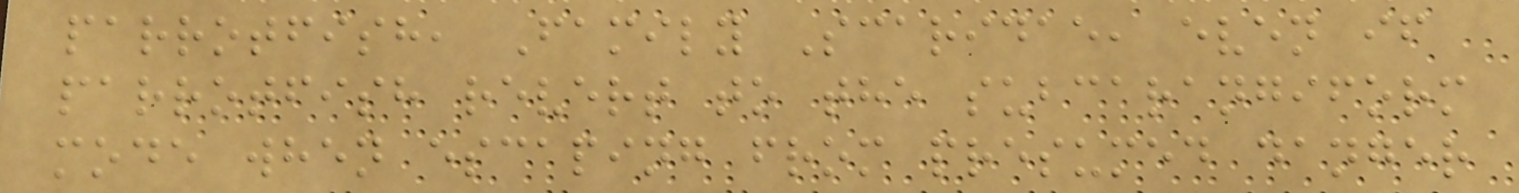parrotfish, Family Scaridae, even if
parrotfish revert to the subcarangiform
mode when escaping from presumed danger
